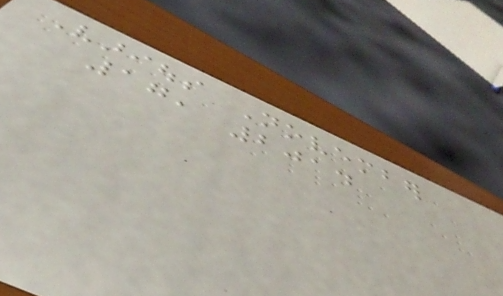Various November
17, 2014
